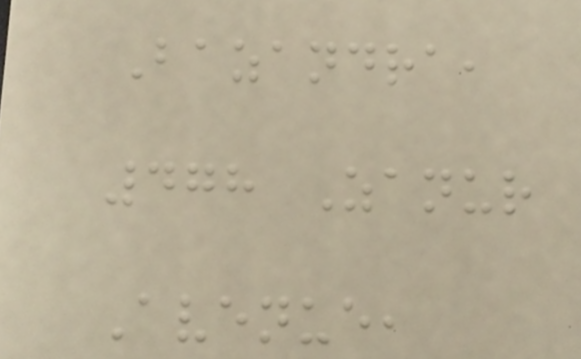Bazandra,
478 Zanur
Avenue,
